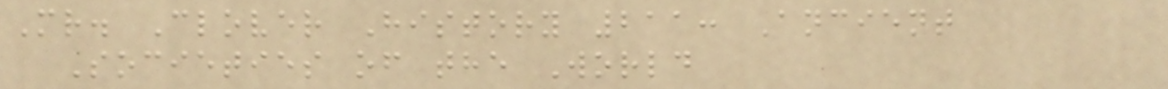Mr. Clover History 211: Ancient
Societies of the World
